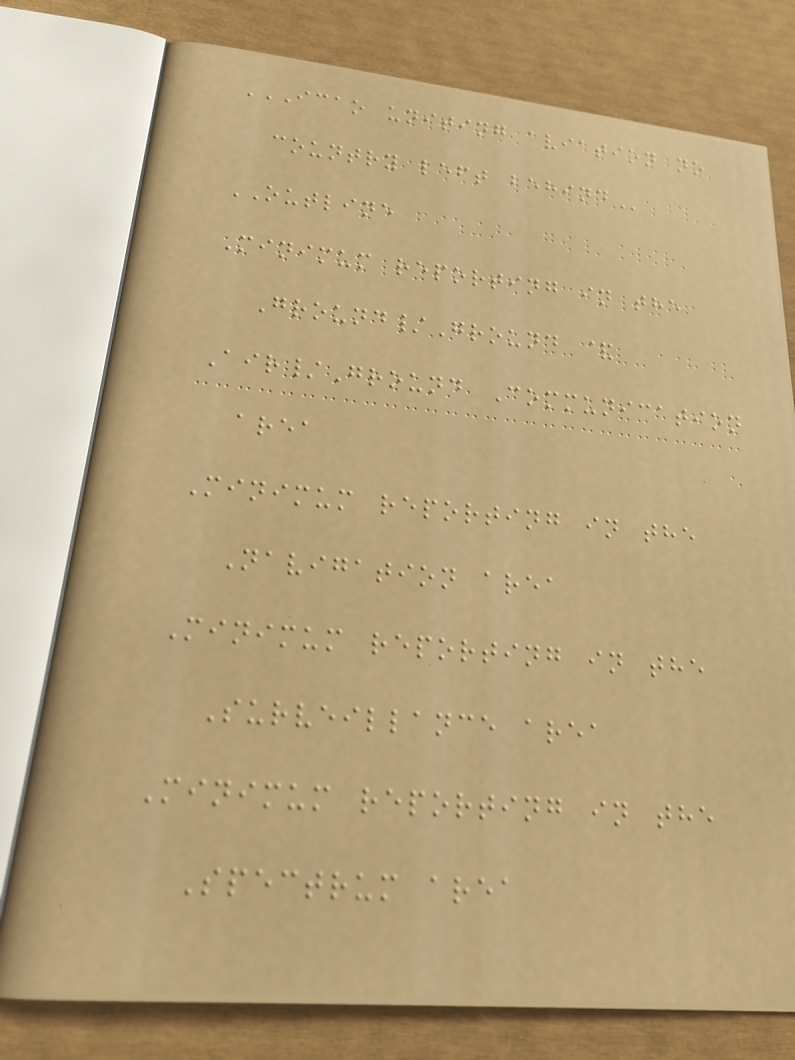ICAO UNITING AVIATION NO
COUNTRY LEFT BEHIND
OUTLINE
Minimum reporting in the
Ground/Ground &
Air/Ground Communication
area
Minimum reporting in the
Navigation area
Minimum reporting in the
Surveillance area
Minimum reporting in the
Spectrum area
